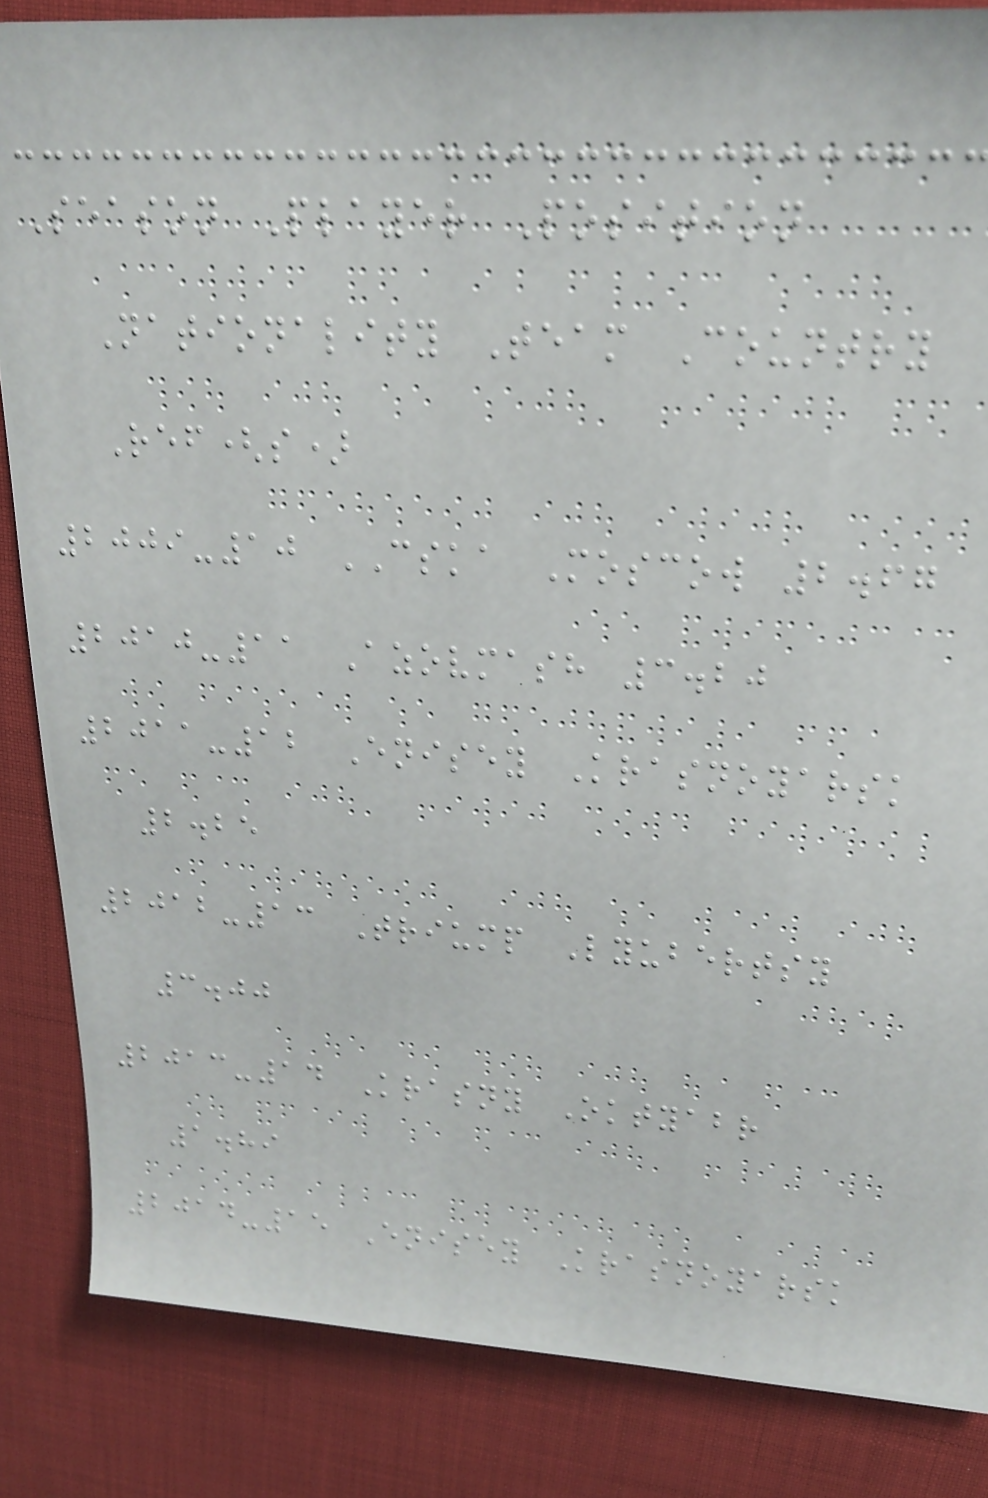Season Player Position
Nationality Team Country
Ref(s)
2009-10 CSKA Moscow 2.67
2010-11 Azovmash 3.20
2011-12 Enisey Krasnoyarsk
2.25
2012-13 Triump Lyubertsy
3.00
2013-14 Krasny Oktyabr
1.89
2014-15 Enisey Krasnoyarsk
